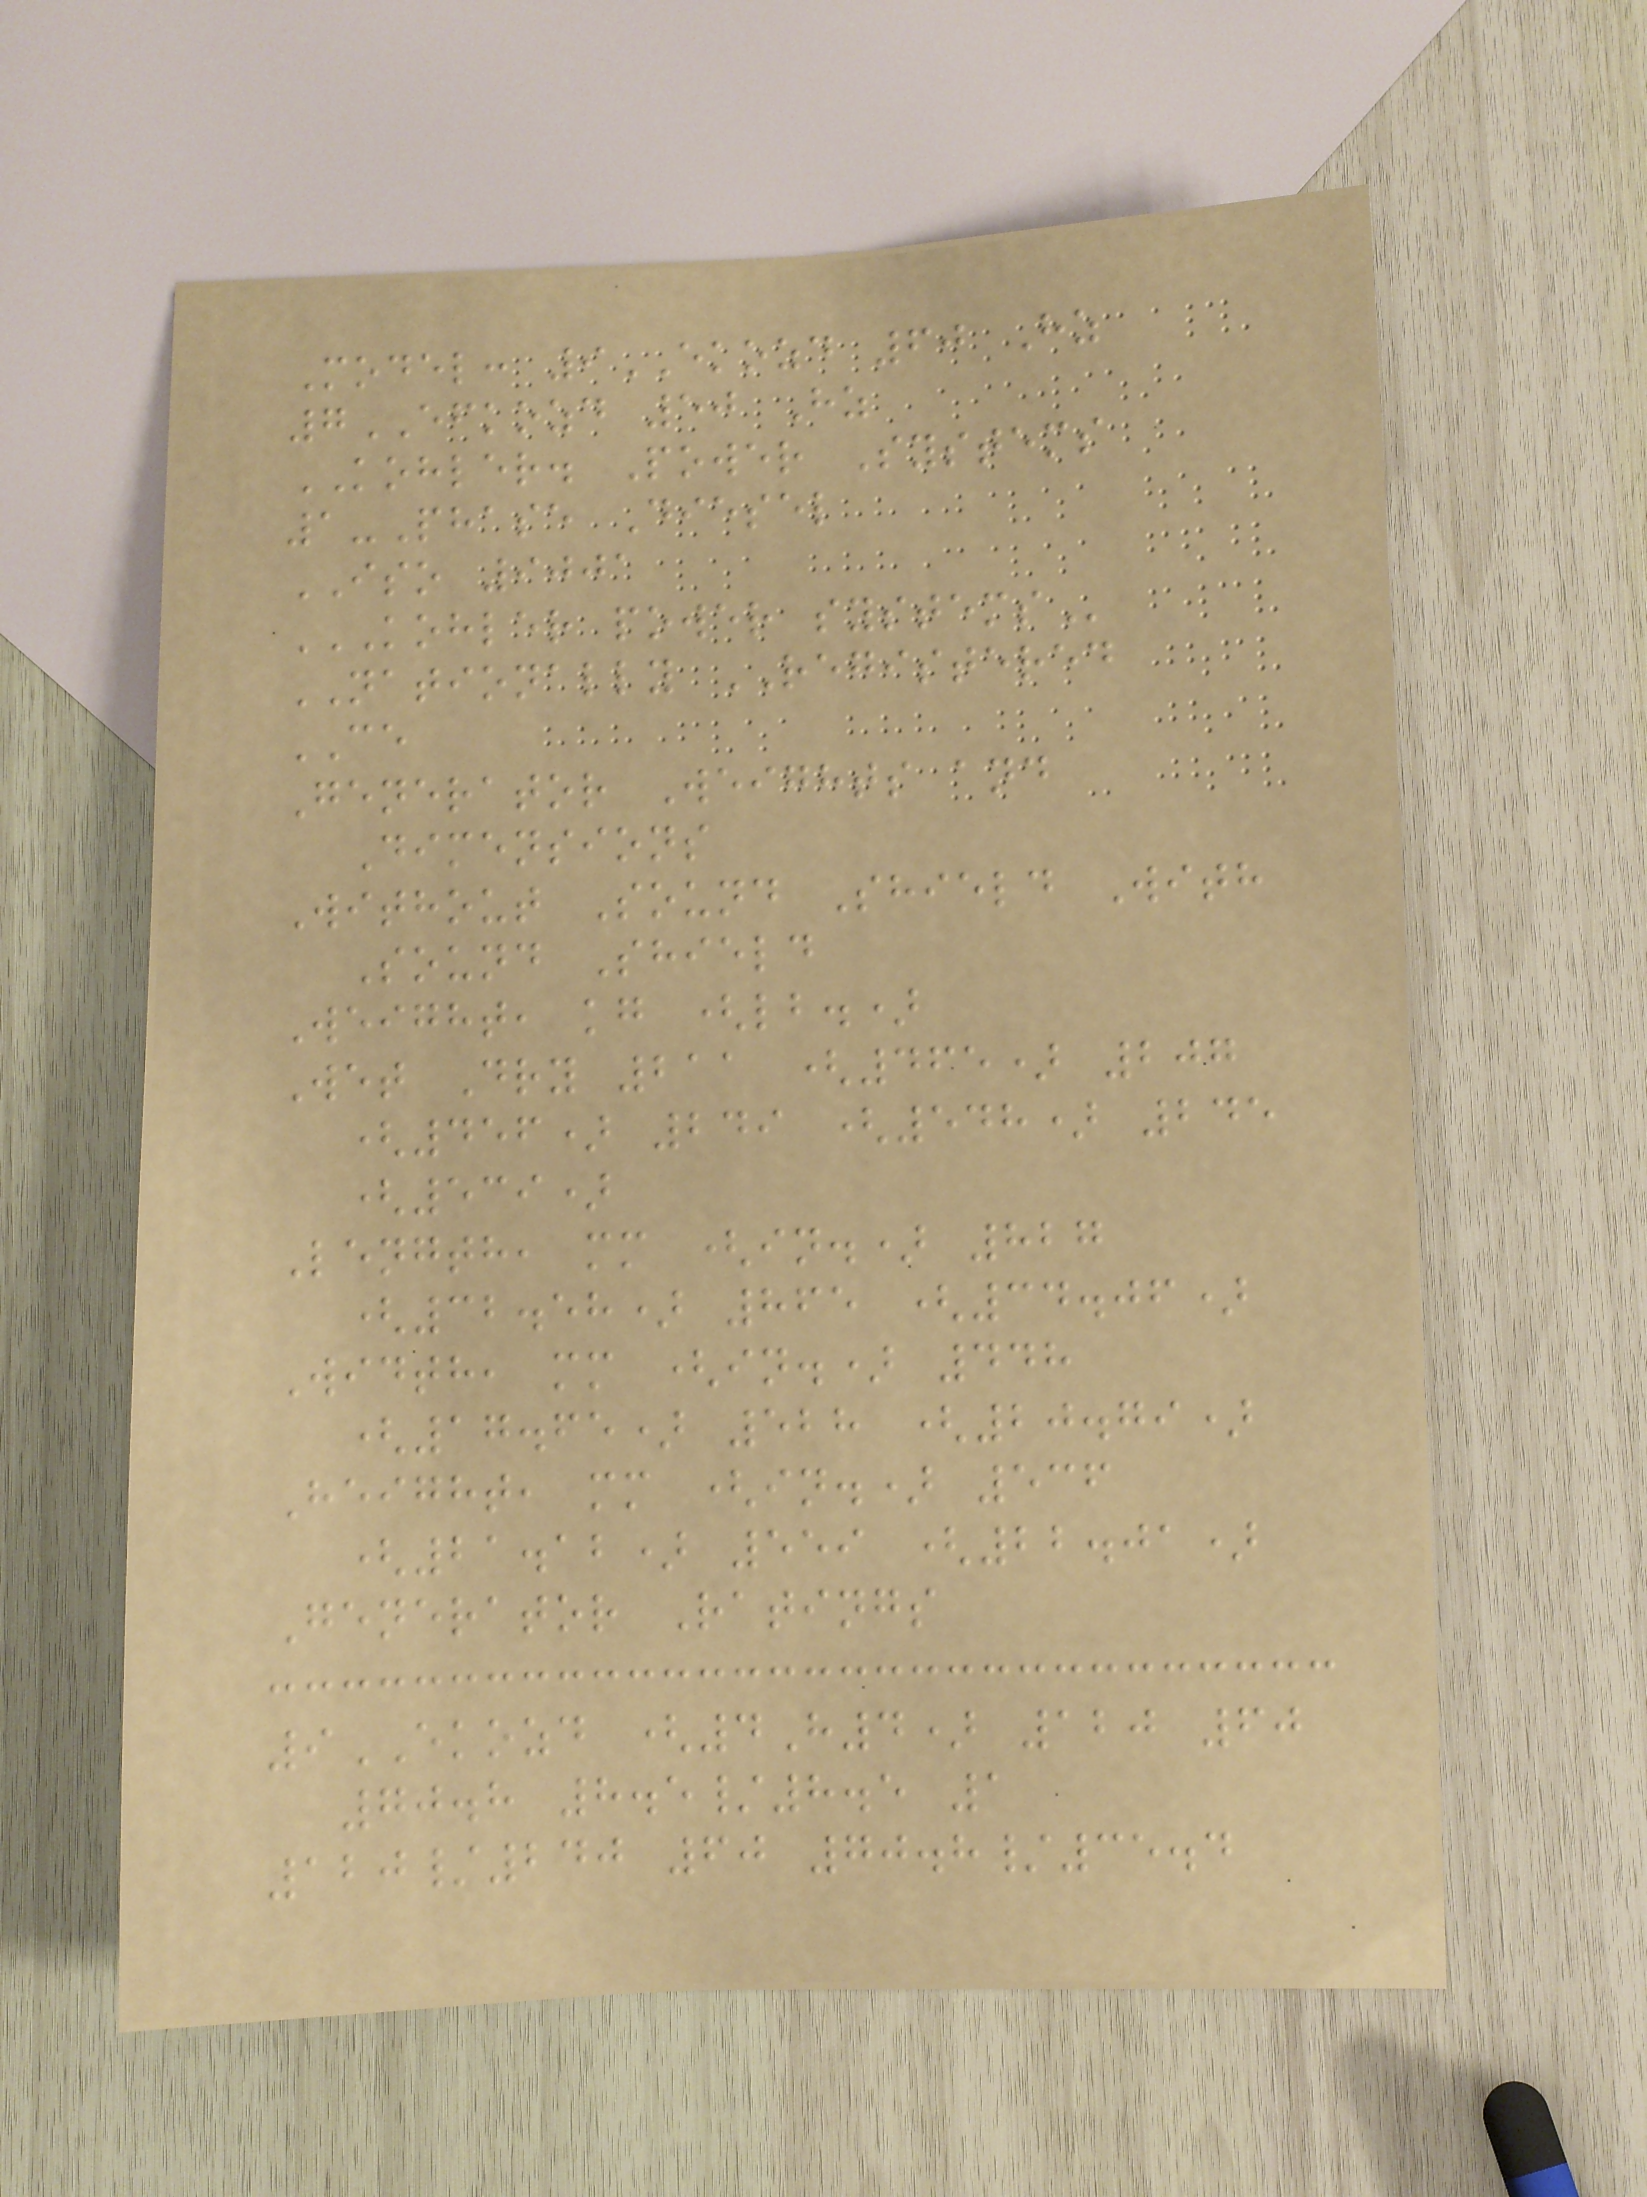Model: 9EKOZD 60 Hz
7EFKOZD 50 Hz
KOHLER. Power Systems
1-Phase Diesel
ISO 9001
KOHLER POWER SYSTEMS
NATIONALLY REGISTERED
CE
Generator Weights and
Dimensions
Without Sound Shield With
Sound Shield
Weight, kg (lb.)
Wet Dry 211 (465) 207
(456) 249 (548) 245
(539)
Length, mm (in.) 827
(32.58) 865 (34.06)
Width, mm (in.) 448
(17.65) 528 (20.79)
Height, mm (in.) 536
(21.12) 559 (22.01)
Generator Ratings
9EKOZD (4H4) 120 60
70.8 8.5/8.5 1
120/240 60 70.8/35.4
